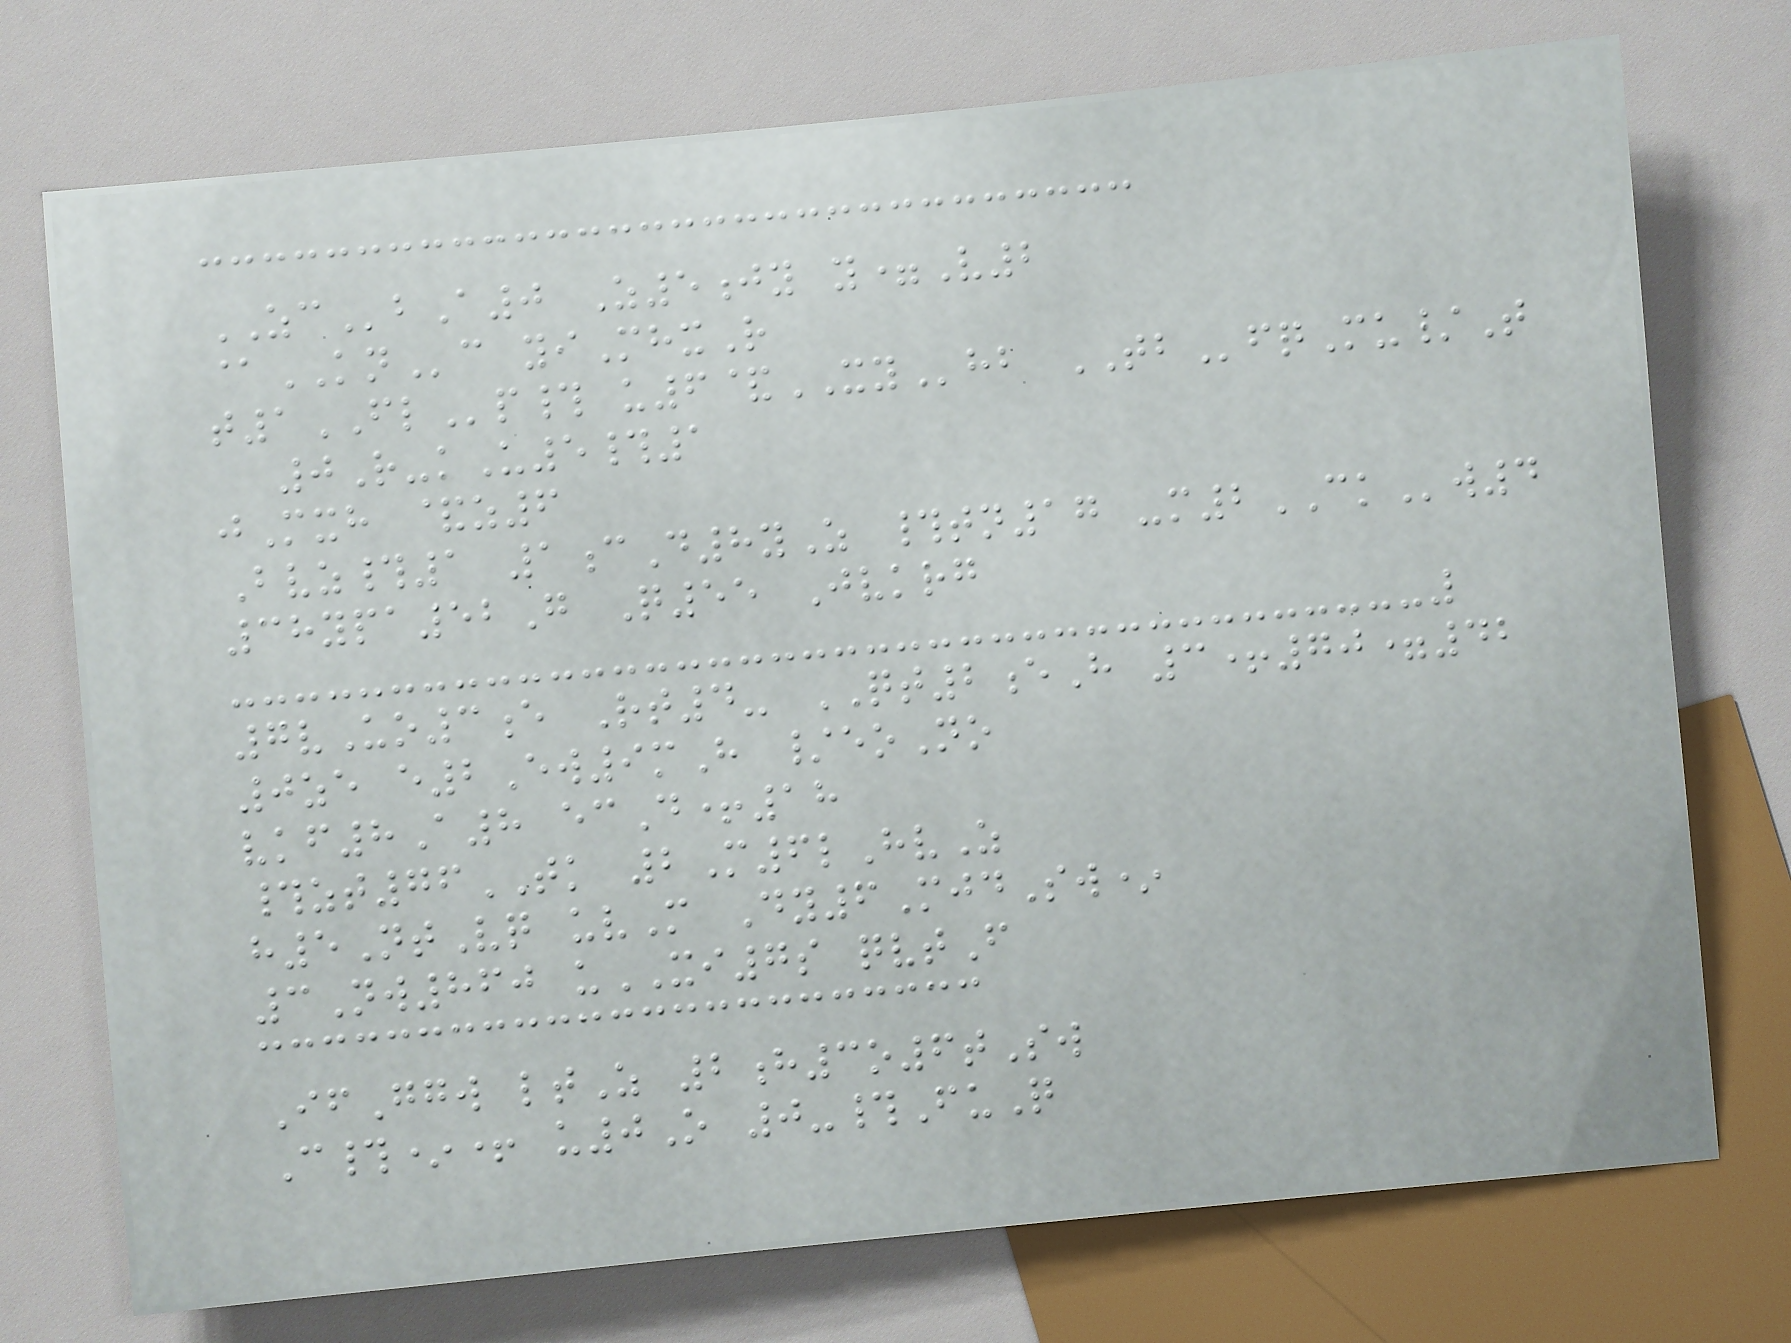ZCbA0 Z5jy y=V2
@KNc yiMhxR
t1FLp# u6&XYhb TBfqMu/T
0R-kU5#1
jMxh &z6
Bvz#1 1cD8yZ #tn17 -m2CKw4
38ypa52G Q55 Jvkrg
7vUo3e Rt4- QT2eH 3+70=42
0ze e2Ew9mH /eoNo
vkf8A8 ecD+18
#zt76TK 2M6lHvZ
h5NtVq uvM Dy6MjdSw*
3Nw860 uXI7s qvtF
IfGgw ltZ 2h3o6tSw
C#*+ u0O 0-#FuQ
